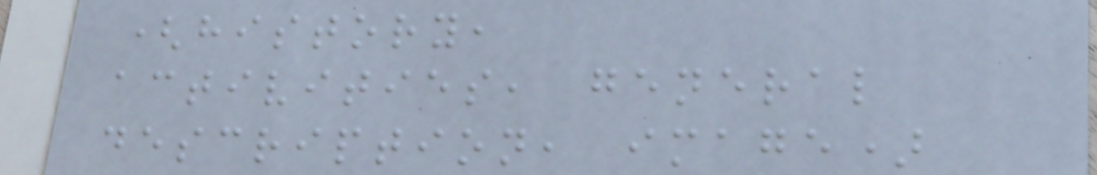(history,
activities, general
description, image)
